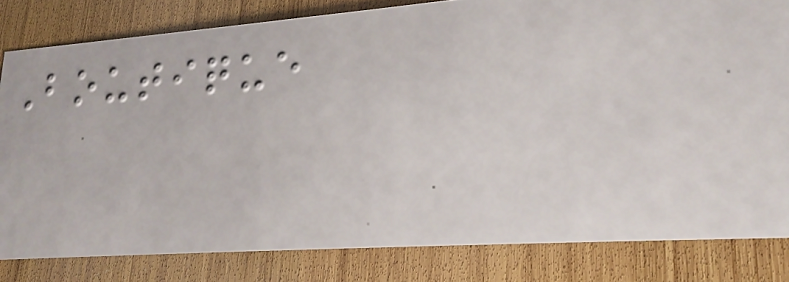Boutique
